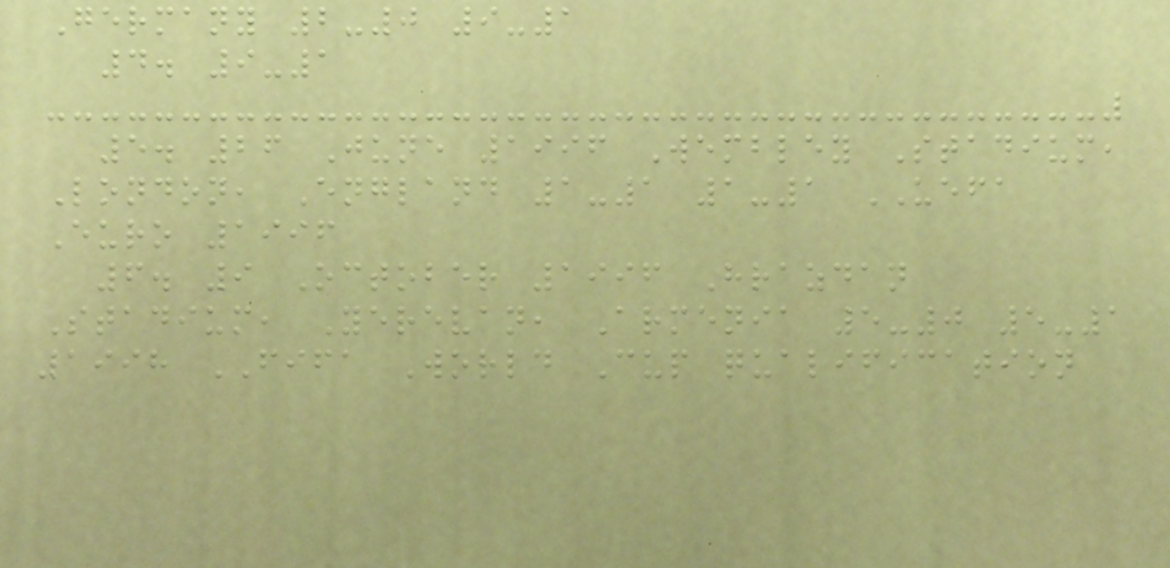Germany 2-0 9-1
4. 9-1
5. 26 June 1996 Wembley Stadium,
London, England 1-1 1-1 UEFA
Euro 1996
6. 9 October 1996 Hrazdan
Stadium, Yerevan, Armenia 5-0 5-1
1998 FIFA World Cup qualification
